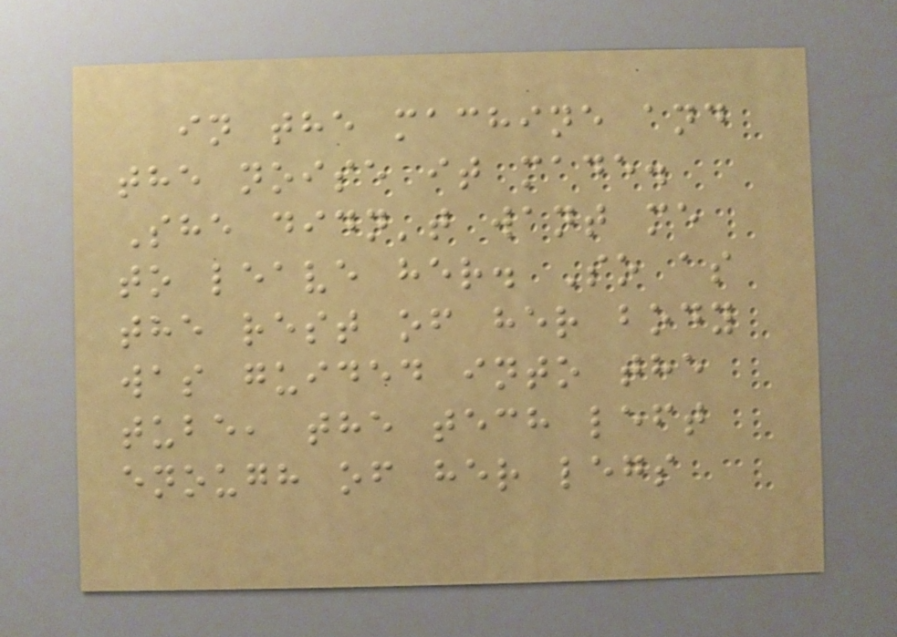in the machine and
the noise it made.
She didn't want me
to leave her. So as
the rest of her body
was guided into the
tube, the tech left
enough of her legs
